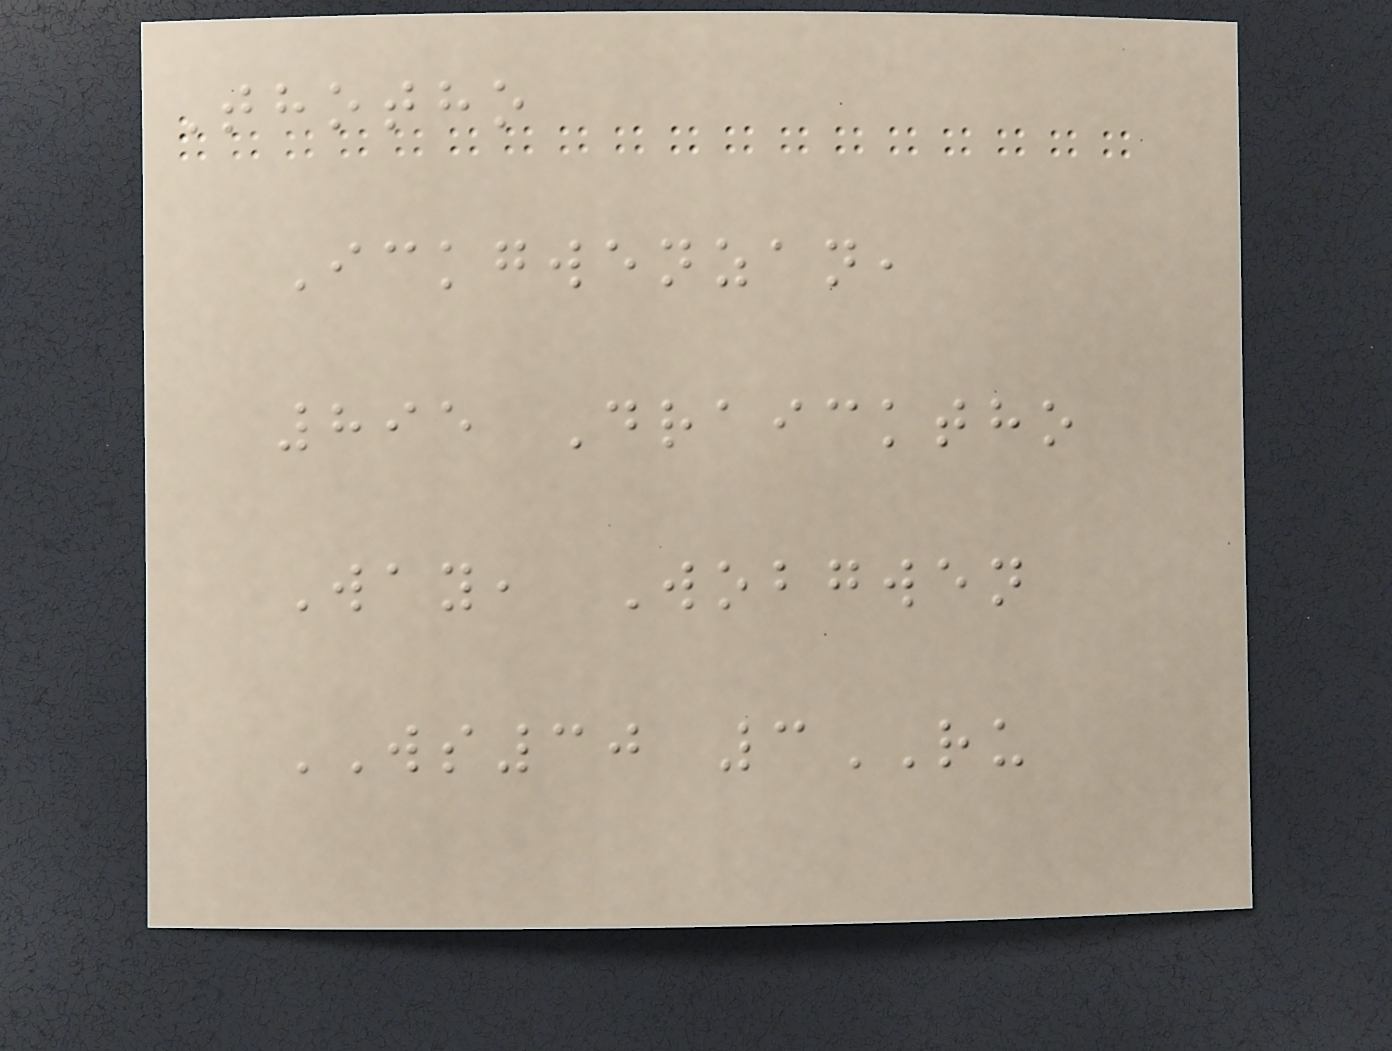Thotho
Ickgwenzan,
895 Draicktho
Way, Wobgwen
WS30 3RU
